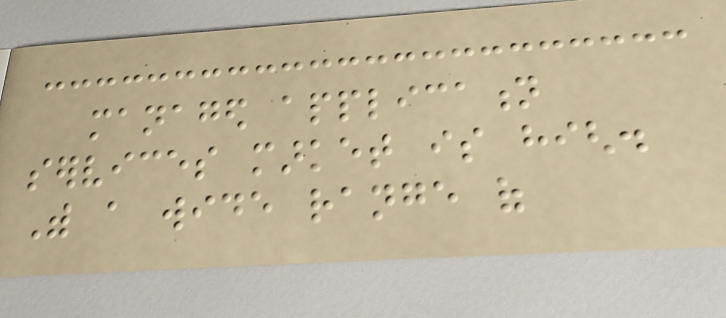managed application
services market is high.
With a wide range of
